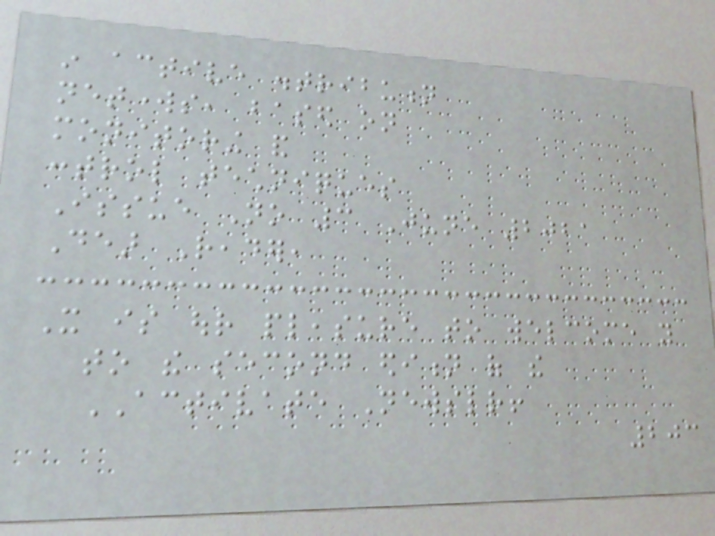in active distribution
networks, based on
monitoring and
control techniques
Issue No 3 June 2021
Dear Reader,
It is our pleasure to welcome you
to the second edition of the
ACTIVATE Newsletter!
203
